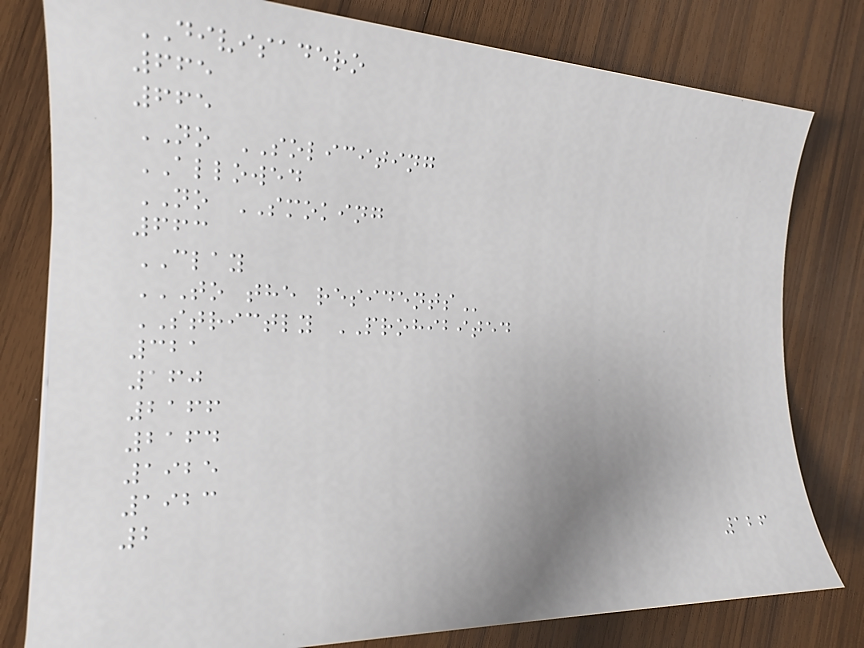DIVISADERO
665
665
NO SOLICITING
ALLOWED
NO SMOKING
663
CLAY
TO THE RESIDENTS
STRICTLY PROHIBITED
321
160
2166
2164
1925
1923
2
126
